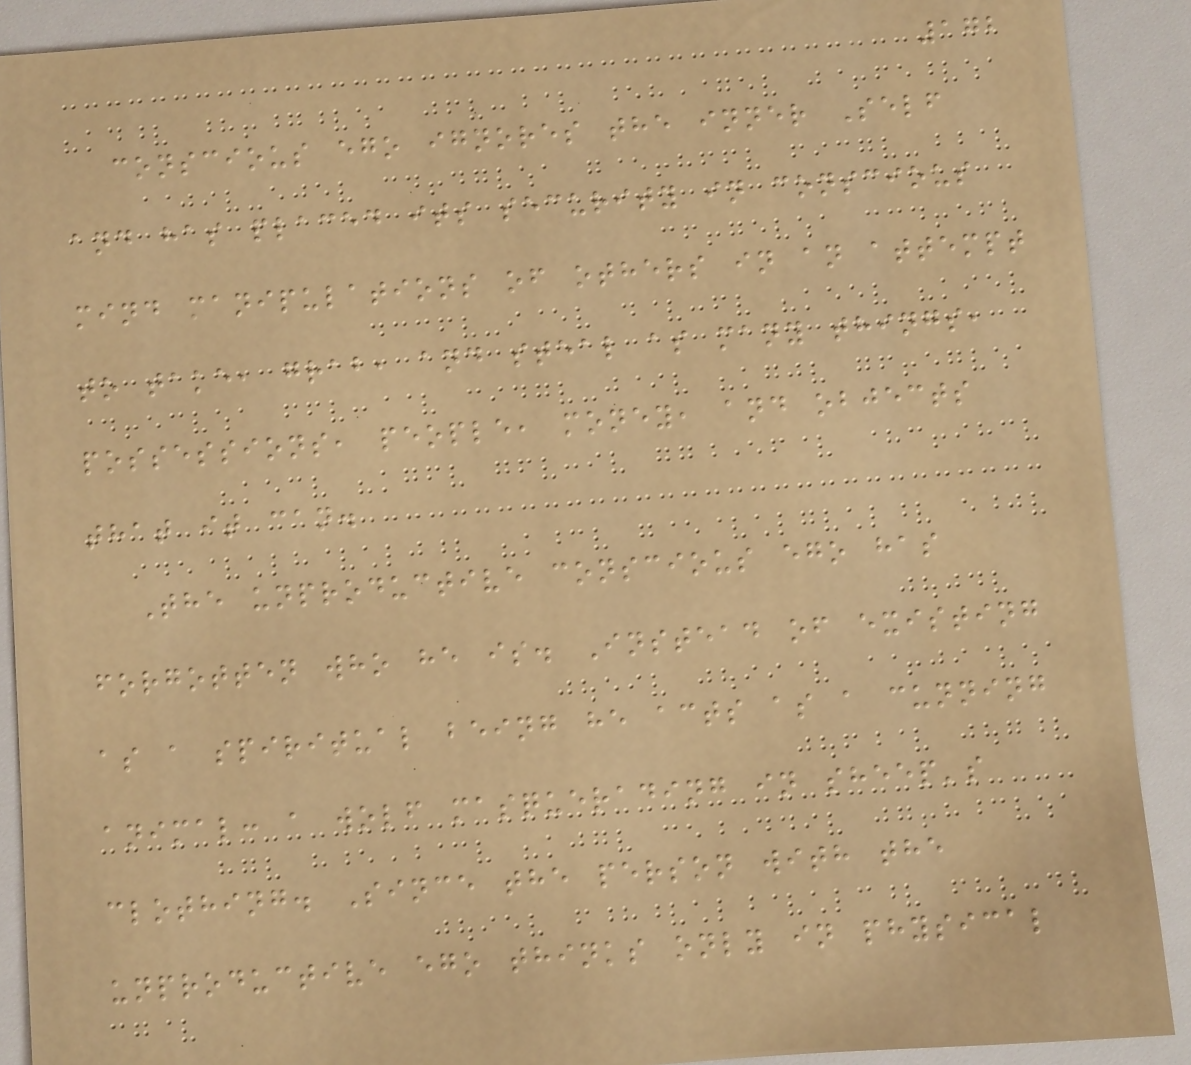172
conscious ego ignores the inner Self
and has placed its security in conscious
mind manipulations of others in an attempt
to take, grab, and steal as many things,
possessions, people, money, and objects
that it can.
The unproductive conscious ego has
forgotten who he is. Instead of existing
as a spiritual being he acts as a cunning
animal: a wolf masquerading in sheep's
clothing. Since the person with the
unproductive ego thinks only in physical
